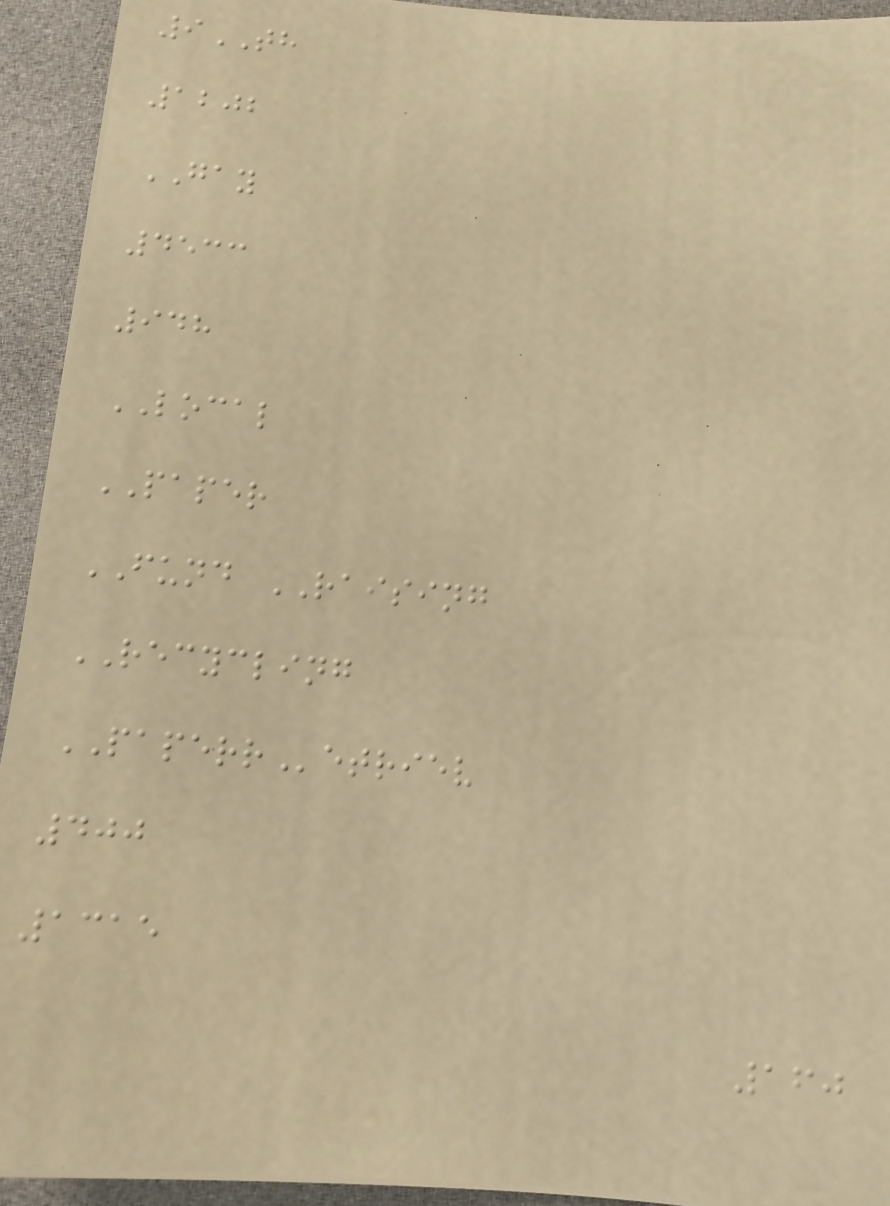9TH
1202
GAY
4533
948
LOCAL
PAPER
FUND RAISING
RECYCLING
PAPERRetriev
400
1315
160
